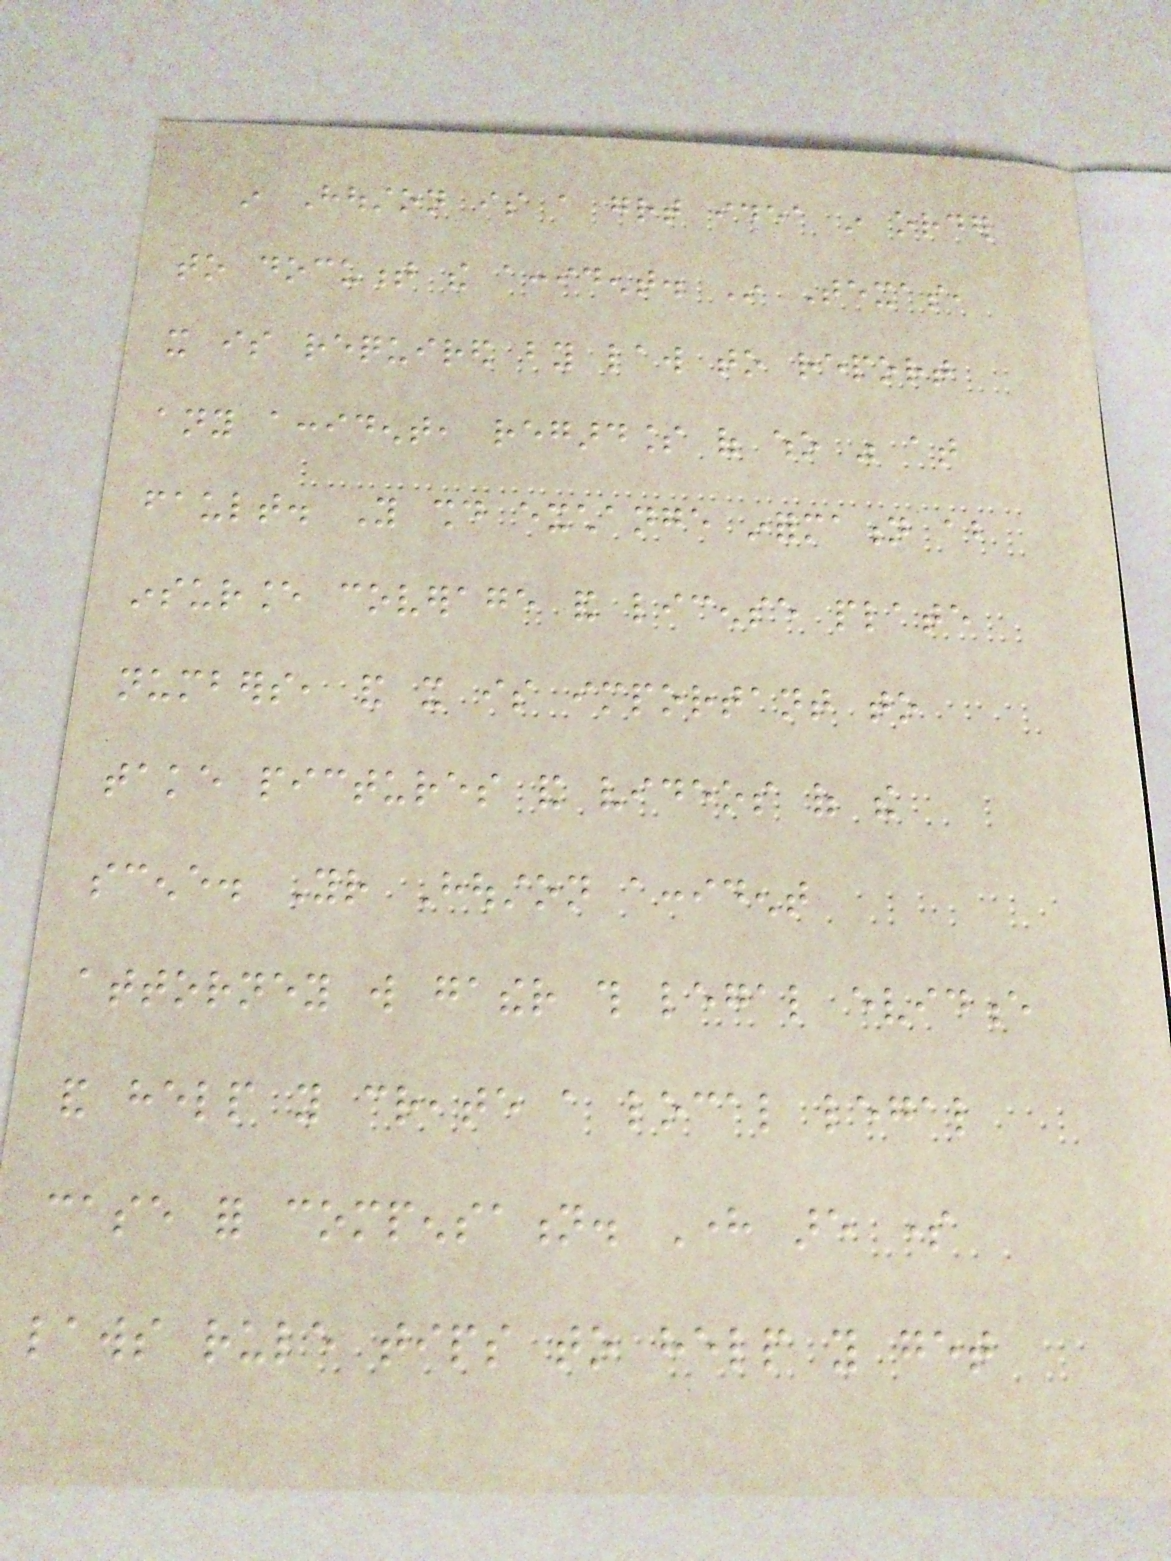in Houston is a great idea in order
to document the accident. In Texas,
it is required by law to report
any accident, regardless of who was at
fault. You should exchange information about
insurance coverage and license plate
numbers, and it is important to
take pictures and videos of the
scene. Your Houston accident
attorney will gather this legal evidence
and help you create a local legal
case for compensation. Here are some
laws rule tips to help you get
